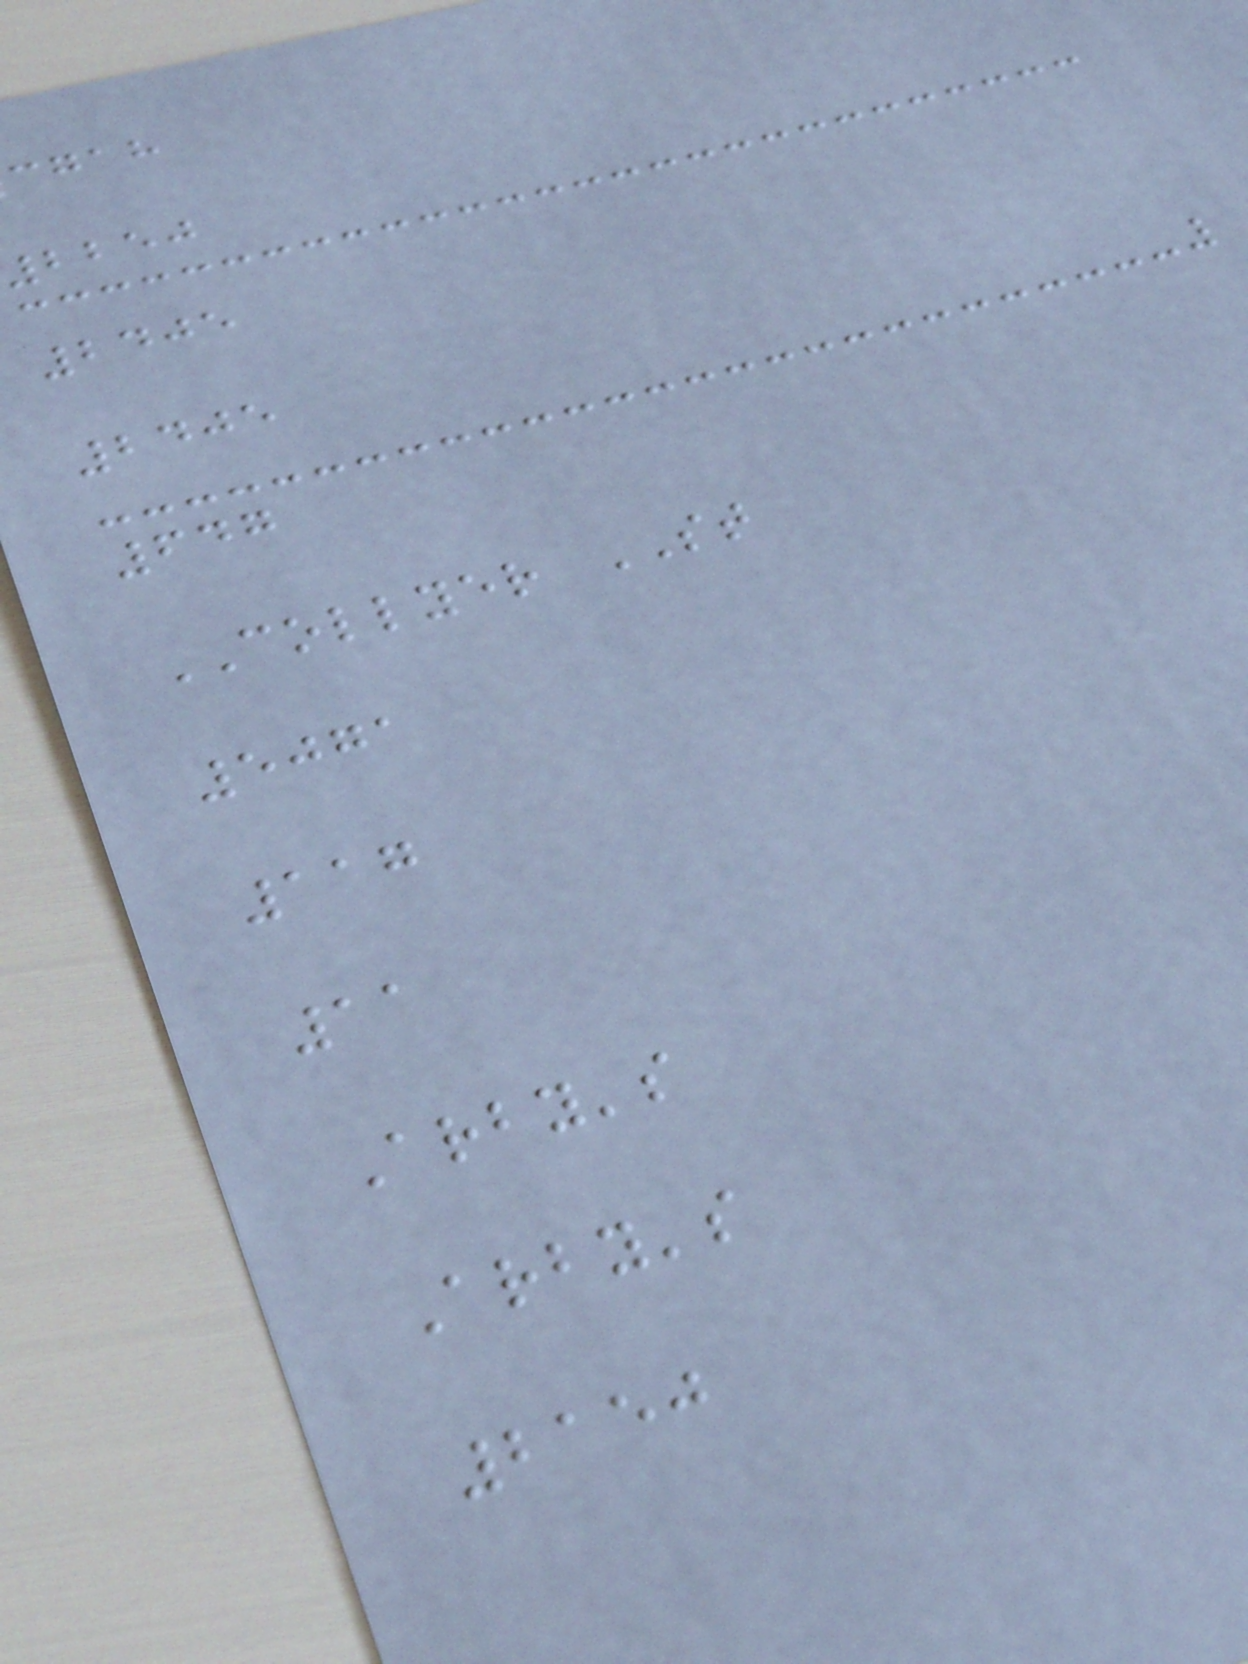cgah
2250
2405
2405
647
COLLYER ST
5071
117
11
Arby's
Arby's
2150
